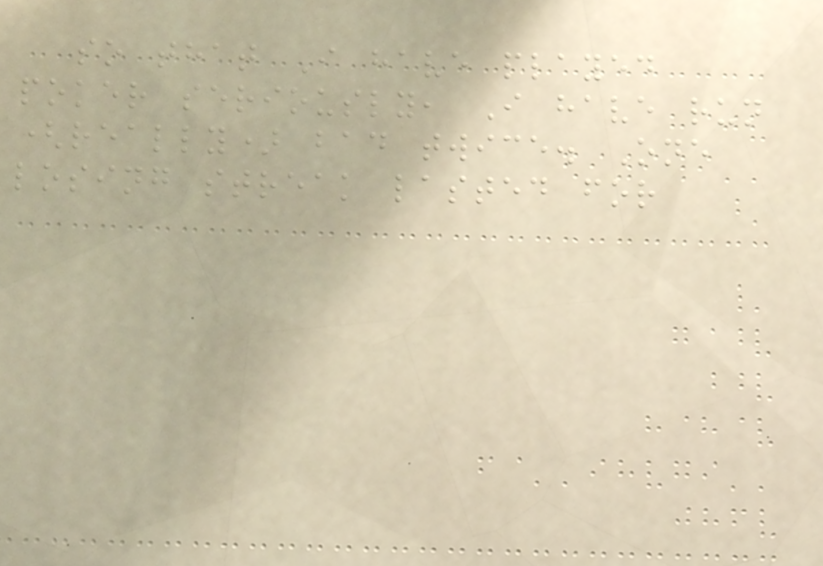so that I have played
poker seriously, I have run
(really) bad twice. One
losing streak lasted for
